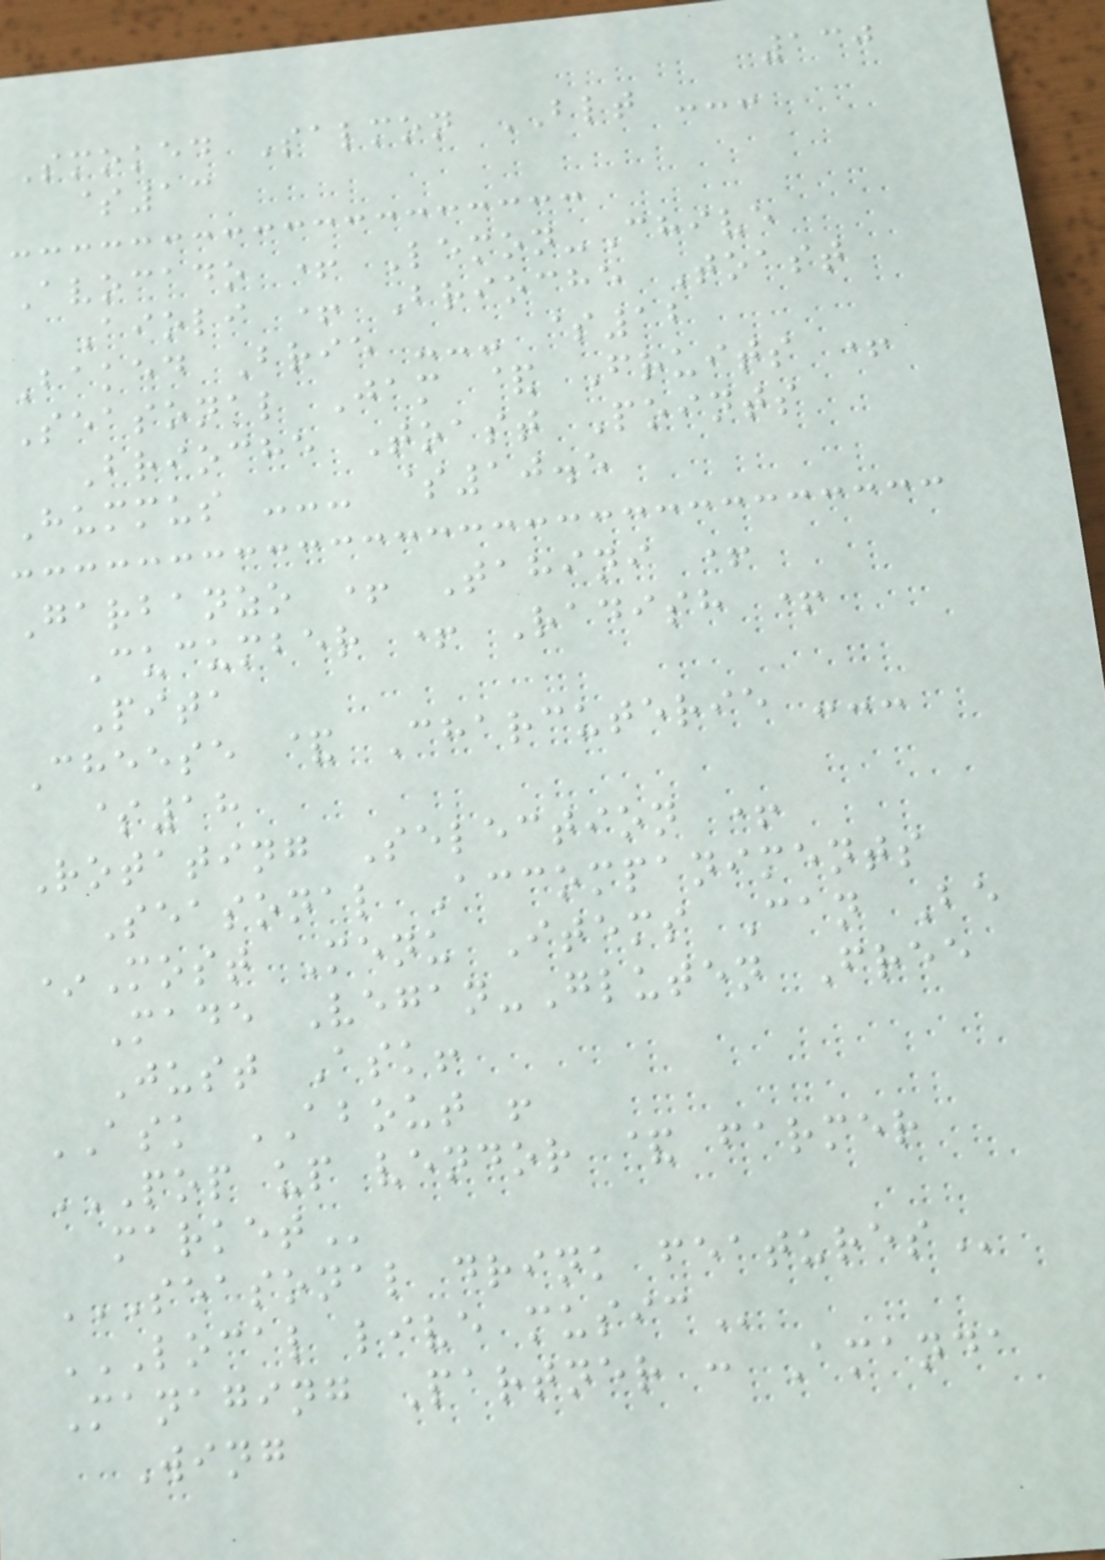130
Smoked Salmon BLT ---
$13
Avocado + Lemon-Chive
Aioli + Brioche Toast
Baked Brie --- $12
Seasonal Jam & Fruits +
Brioche Toast Points
Hummus --- $10.5
Garbanzo + Tahini +
Cucumber + Radish +
Pita
Cheese & Charcuterie ---
$18
Rotating Selection +
Seasonal Accompaniments
*Most Menu Items Can Be
Made Vegan-Gluten Free
Just Ask!
ASK ABOUT !
POP UP VENDOR & FARMER
MARKET
SEASONAL DRINK FEATURES
LOCAL LIVE MUSIC
Managing Partner : Amanda
Wing
